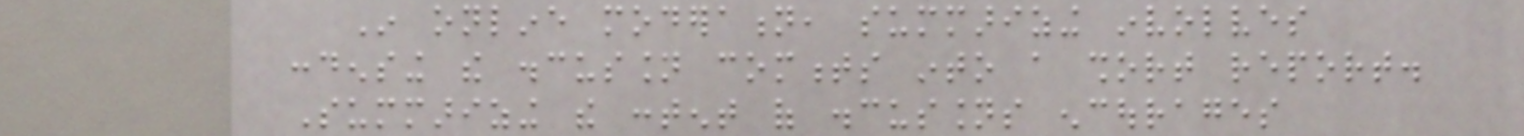In online moderation, summarizing involves
condensing the discussion comments into a short report.
Summarizing the content of discussions encourages
